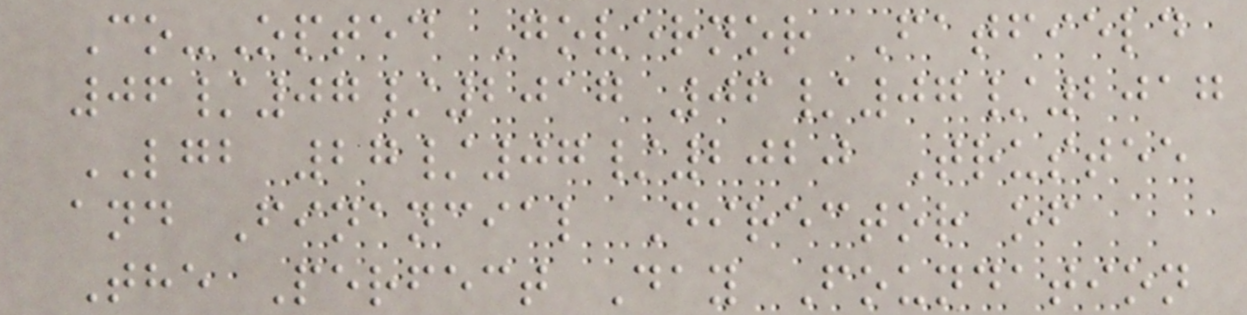Co-Opted Governor Fatfield
06/07/2017 06/07/2017
LGB 27/07/2020 Trustee
and Financial Director of
The Perfect Day Foundation
